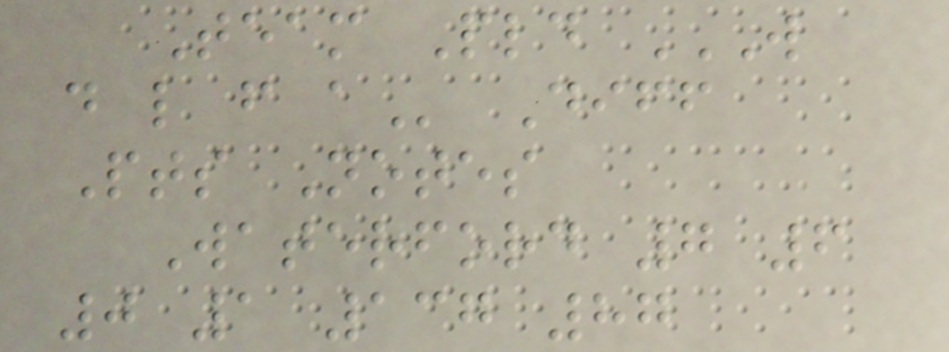Team Pld W
D L F A Diff
Pts Notes
Waterford 7 6
0 1 137 87
